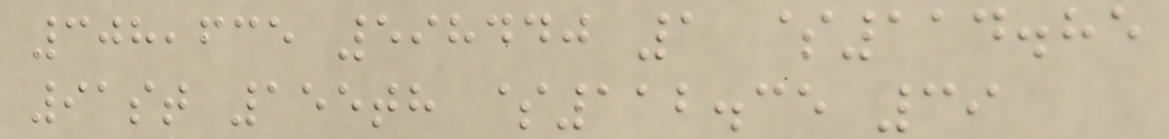308,635 598440 1 $114.85
91st 155th $112.35 39
